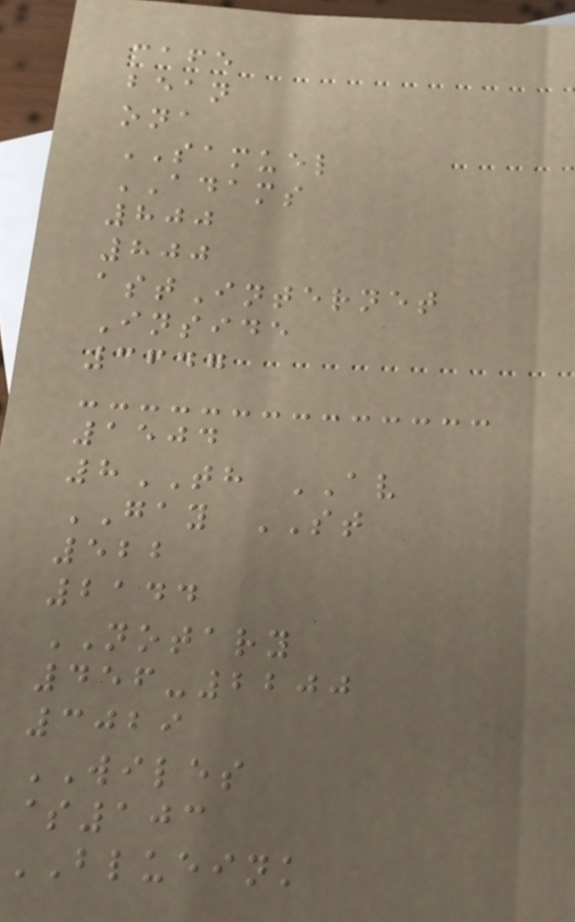cafe
bean
ona
SAMUEL
ADAMS
800
800
astInternet
Inside
3647
1504
8TH AV
GAY ST
522
2144
NOTARY
456-2200
3029
WILES
$103
BLUEINK
